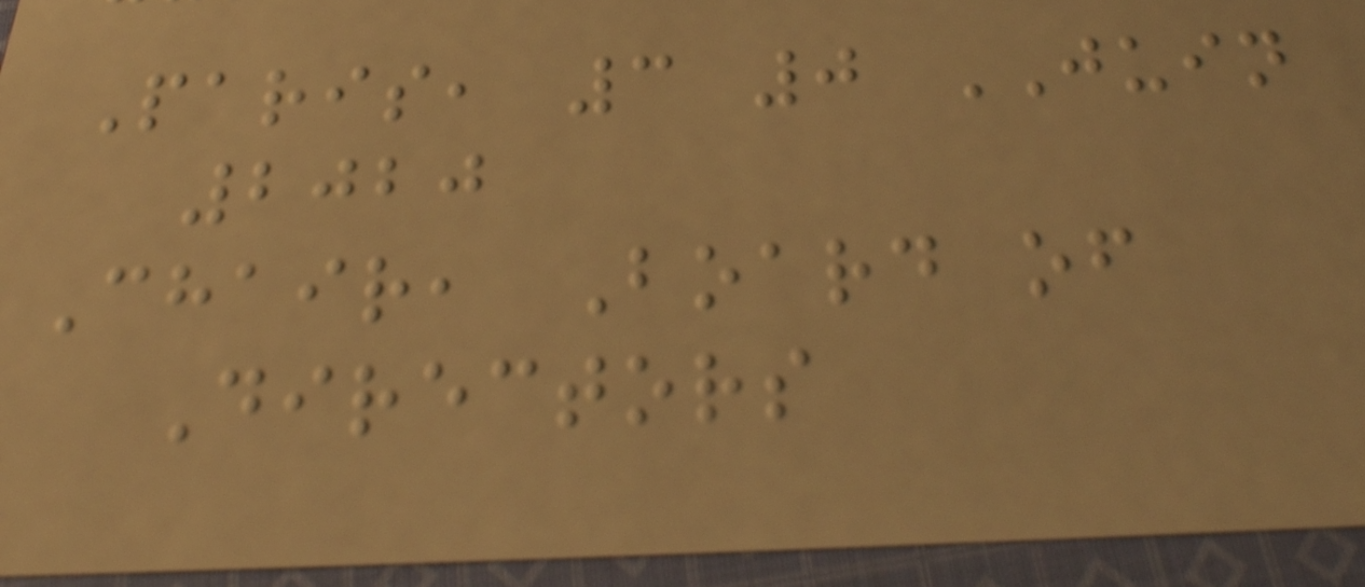Paris, 3 0 JUIN
2020
Chair, Board of
Directors
